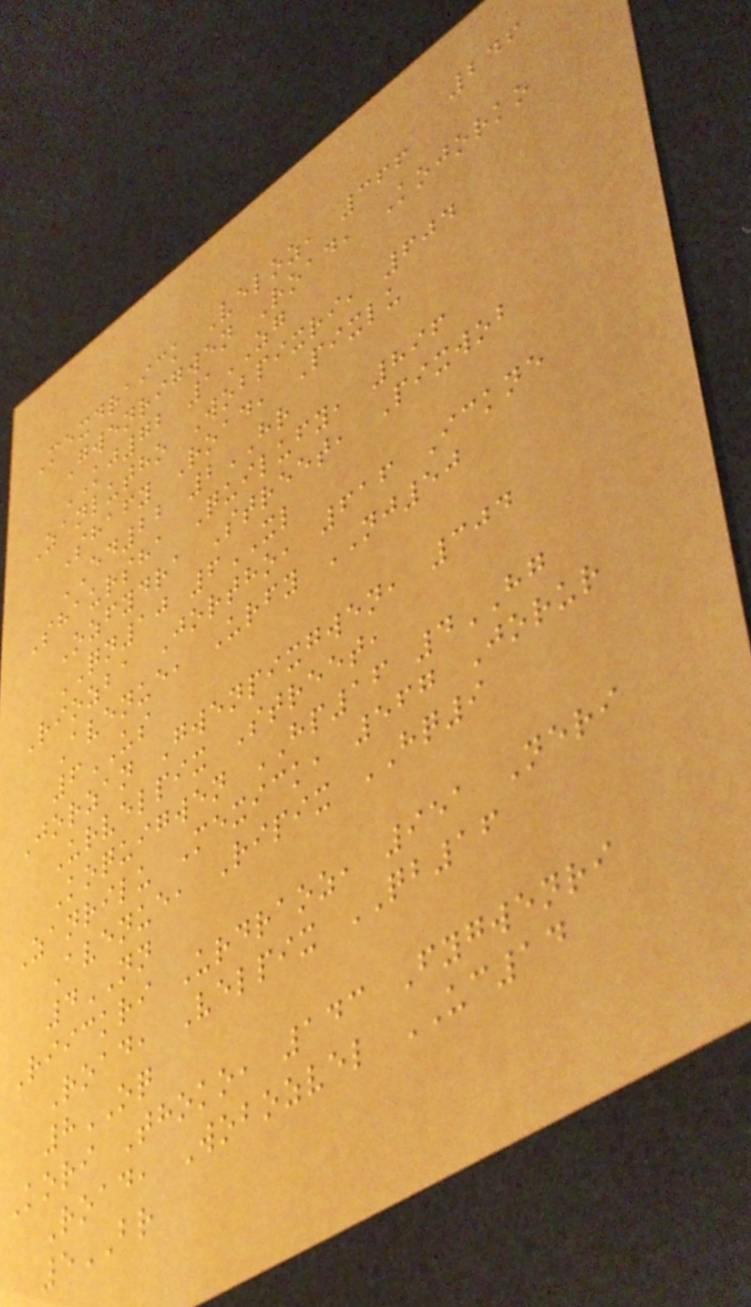246
Mexdraick Veloz, 366
Gwenrigwen Road, Kojorko
KJ72 1ZG
Zanlutho Wobpixri, 604
Shafy Road, Pixlu
ED22 2HR
Shaursha Quilufy, 896
Ozfydra Street, Pixwob
QN10 6XL
Riozba Jortho, 616 Ickne
Avenue, Urfy NJ50
6US
Jorzan Gwenpixgwen, 304
Urvelpix Street,
Koquigwen HP16 4HG
Zanrilu Mexick, 567 Jorur
Avenue, Ripix HQ9
4NN
Riickri Urdraoz, 951 Neri
Road, Velpix QB16
8OQ
Kori Thoko, 143 Fygwenri
Road, Wobozvel UC14
5BR
